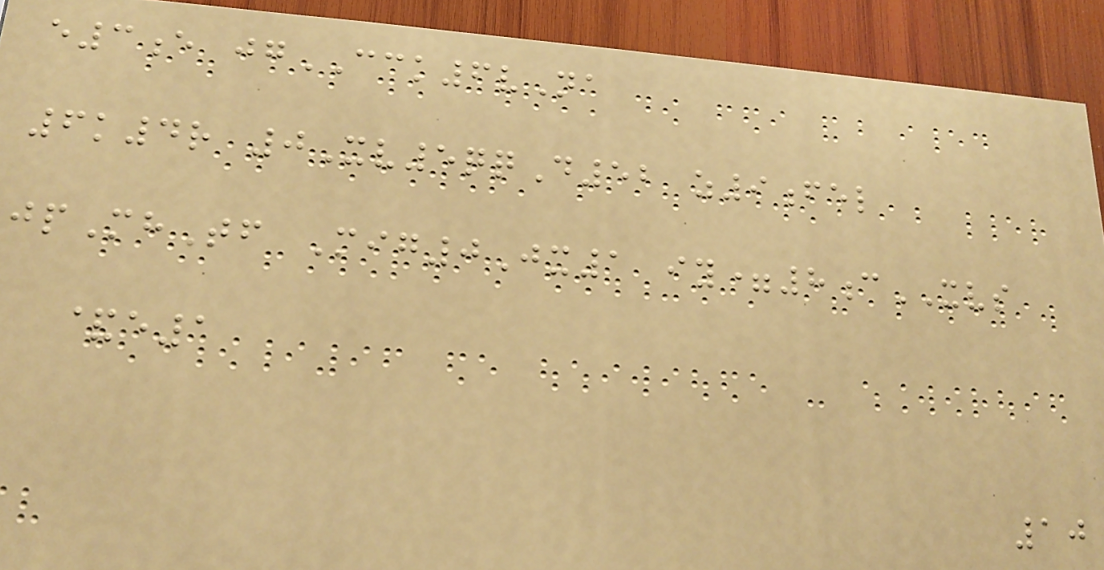e3e jgCCK6vNa
6k4r 0Xv5qqD52 z9fel
jpMhTf Mig0Jx1 iy=8cXVS
&e1
10
